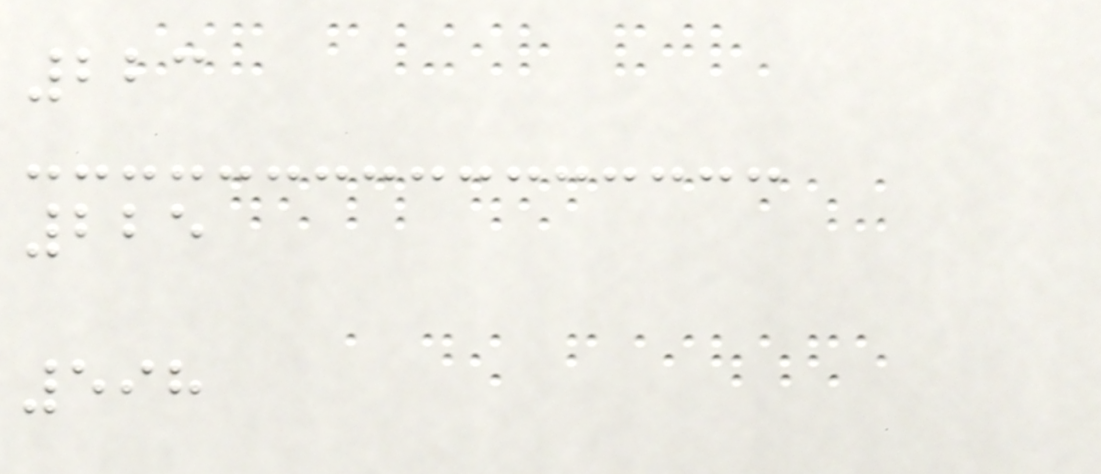223
225
598
